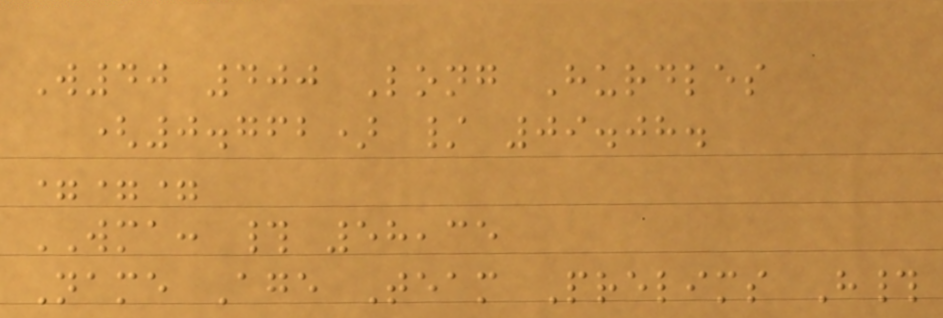W40 400 Long Hurdles
(0.762) / 09.08.
===
WMA: # 58,35
Name Age Team Prelims H#
